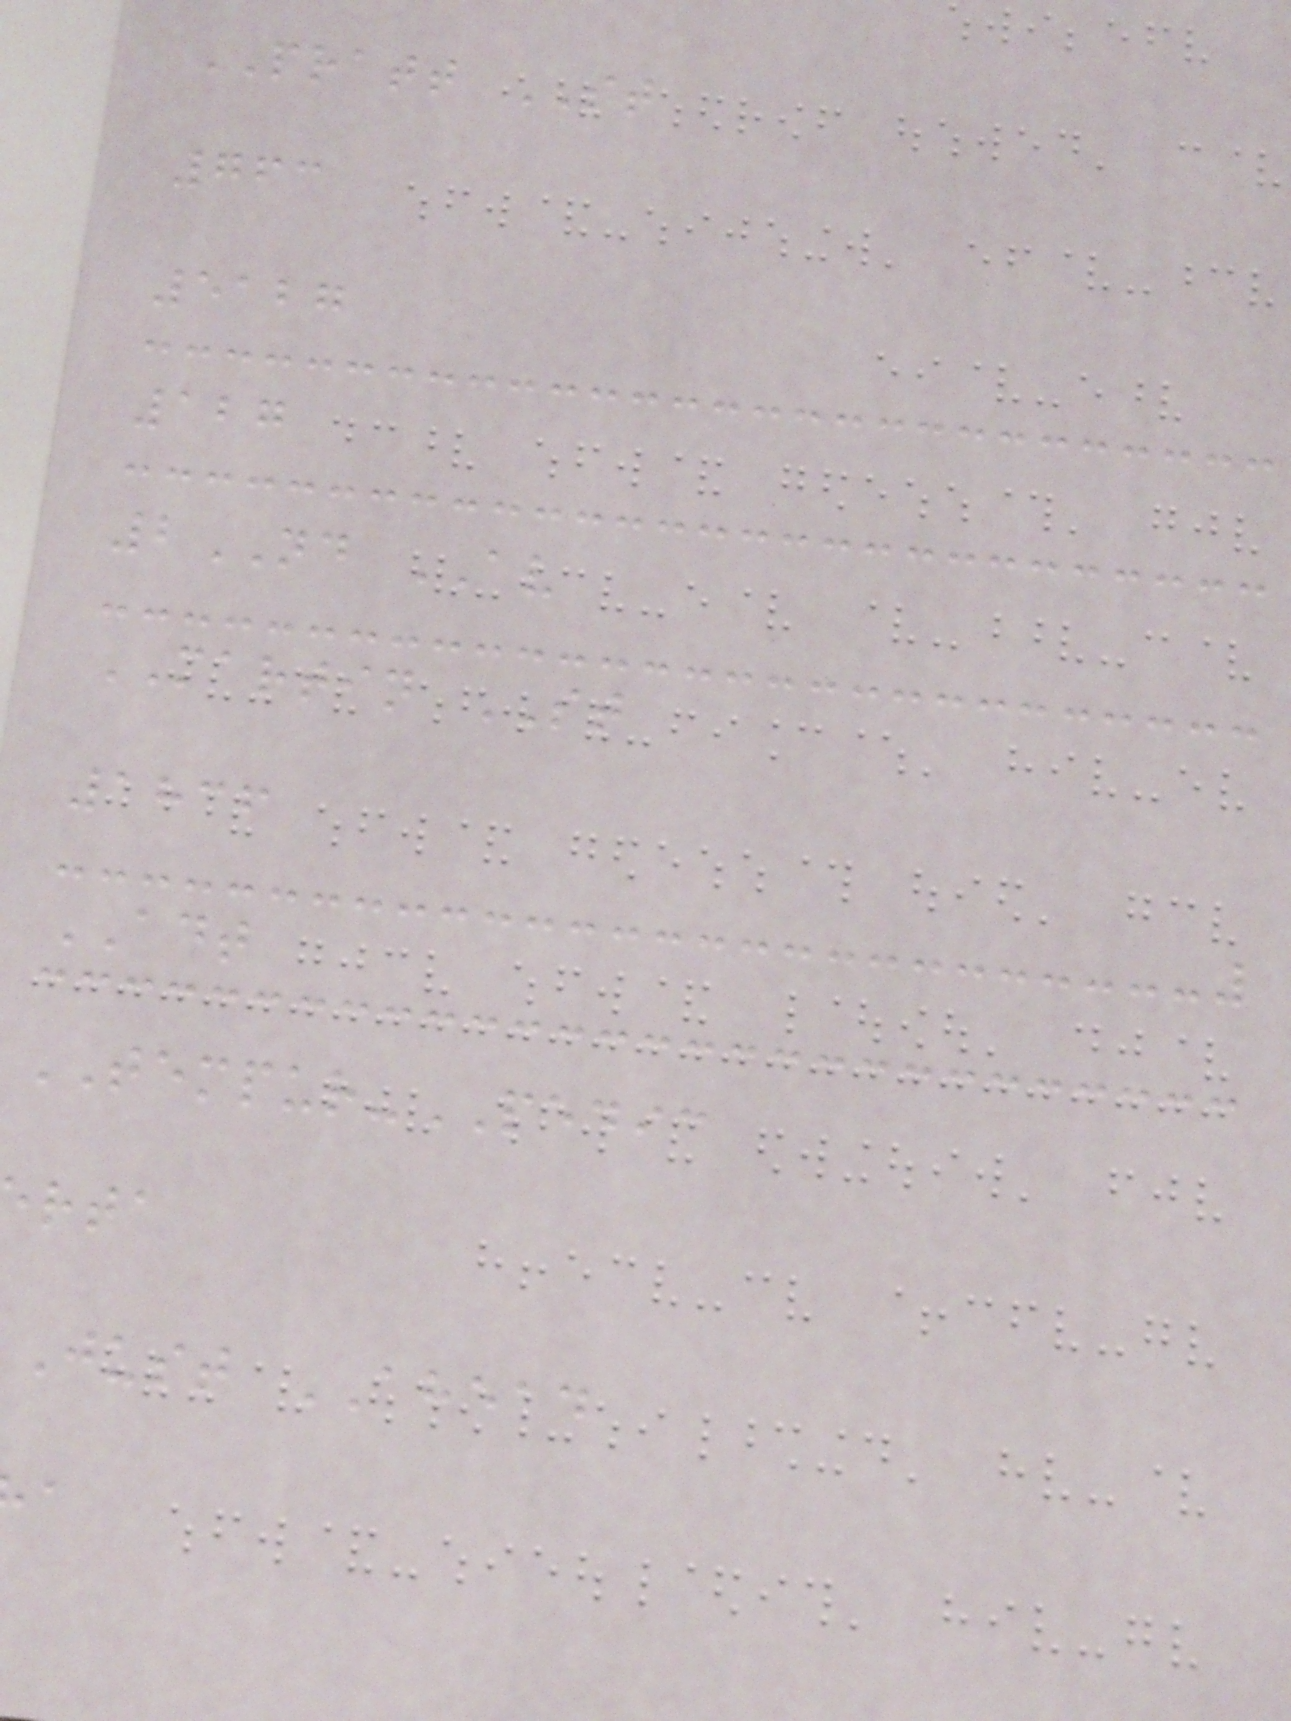PRATT ST
763
5127
127
2ND AV
MARTIN ST
1836
ADT
TEMPUR-PEDIC
just AHEAD
